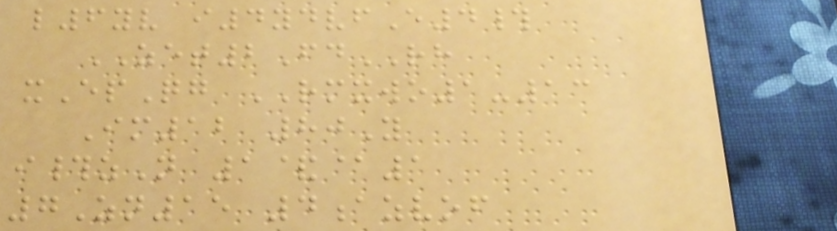l6yv i4ydvfE4#
ZET2FdRH
xEpQg RMXWO1-13
Im12 80Y
i#zN 1&@1
7Zn15 4azvof
